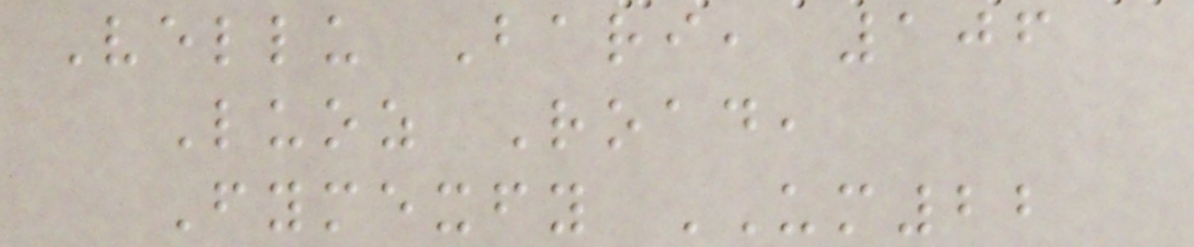Vellu Bari, 106
Luoz Road,
Fymexfy UM22
